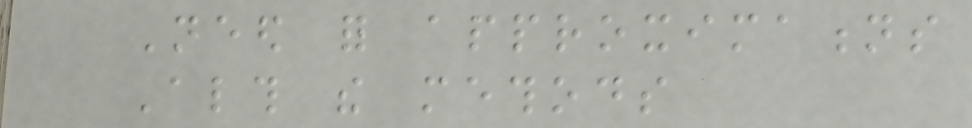Need for approximations
Although the methods
